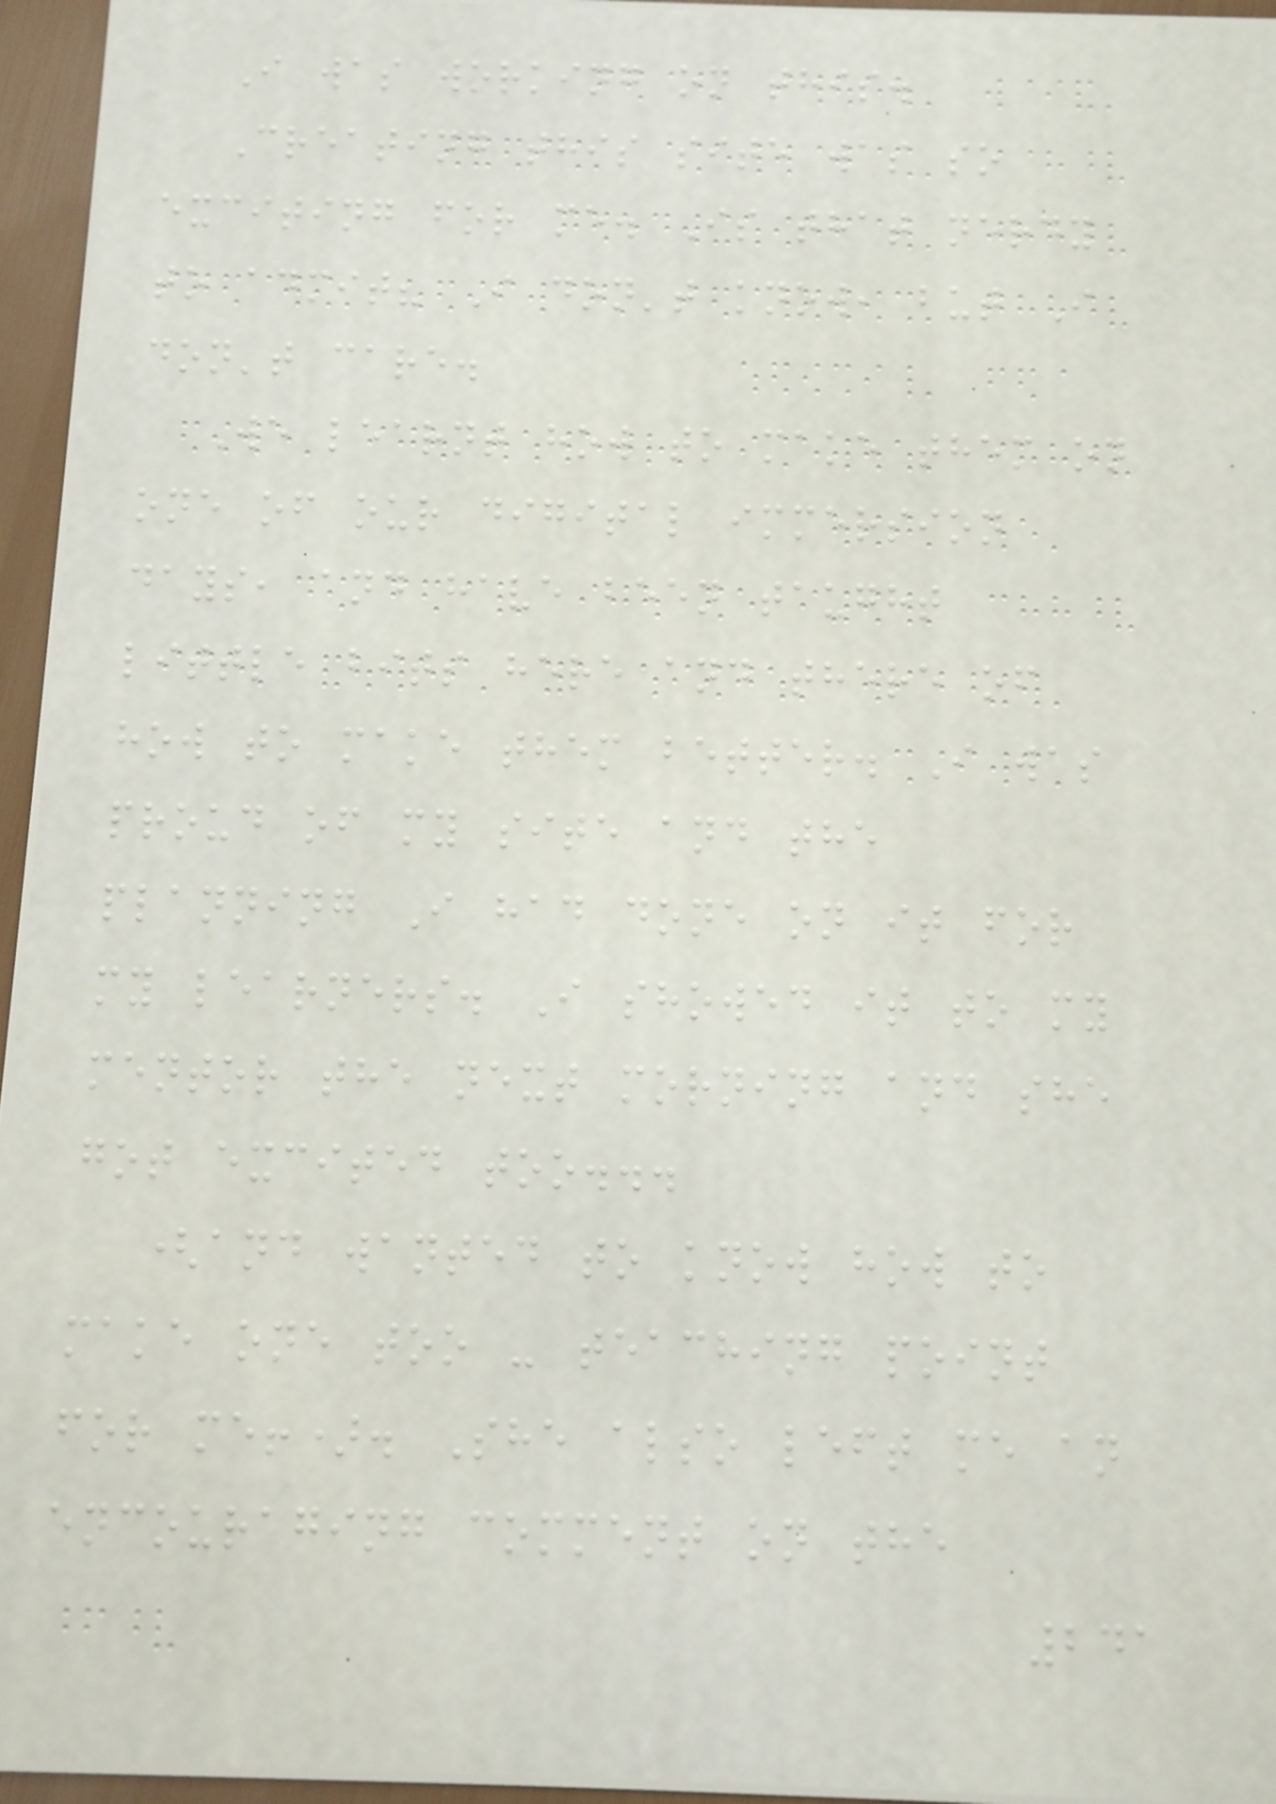I was working on this.
Creating this site was so
exciting for me. Is that nerdy
to admit? I don't know, but I
don't care.
We learnt how to make them on
one of our digital immersion
days, and have been taught
little bits here and there of
how to make them better. I was
proud of my site and the
planning I had done on it for
my learners. I showed it to my
mentor the next morning and she
got excited too...
(and wanted to know how to
make one too - teaching point
for me!). She also left me an
encouraging comment on the
241
